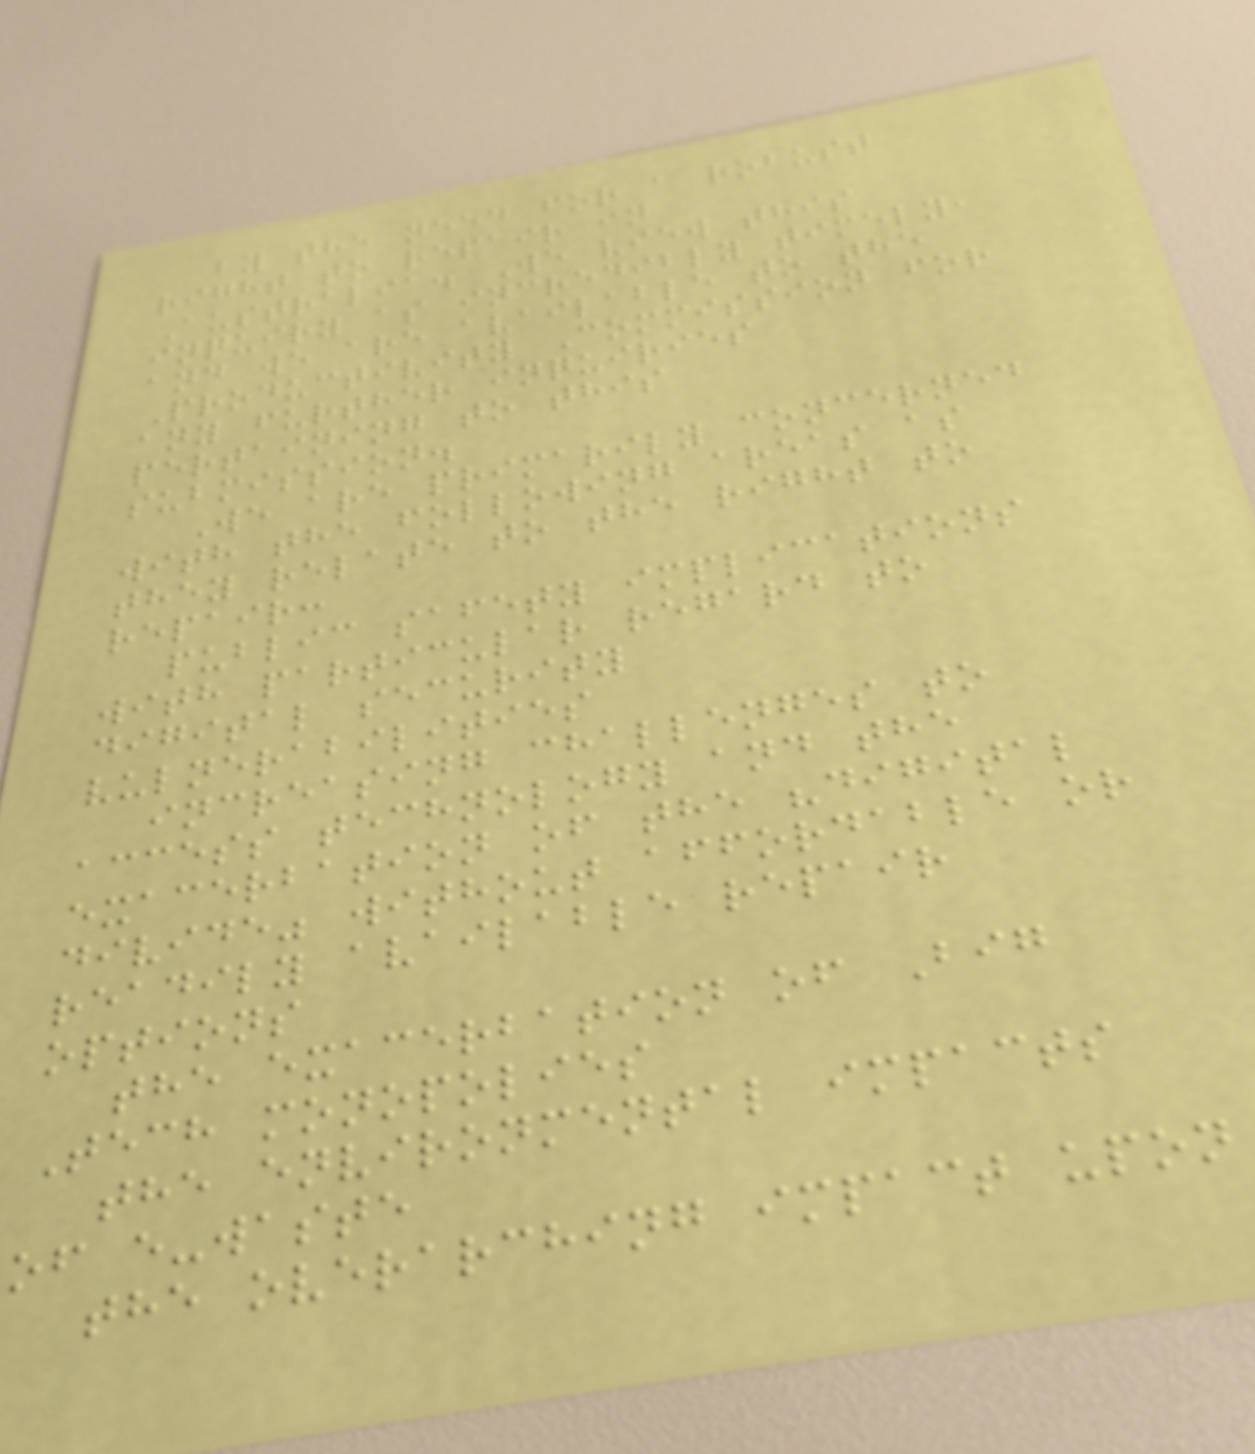by the need for a robust
right to repair in
Australia. We view this
inquiry as incredibly timely,
and we are available to the
Productivity Commission for
any further inquiries
pertaining to this
submission.
We are primarily concerned
with the following areas as
they relate to the right to
repair:
public safety implications
with particular regard to
digital security
vulnerabilities
increasing challenges to
access technology and the
exacerbation of the "digital
divide" without affordable or
readily available repair
options
the exacerbation of Big
Tech monopolies
the environmental impacts
of e-waste
the overarching impact upon
